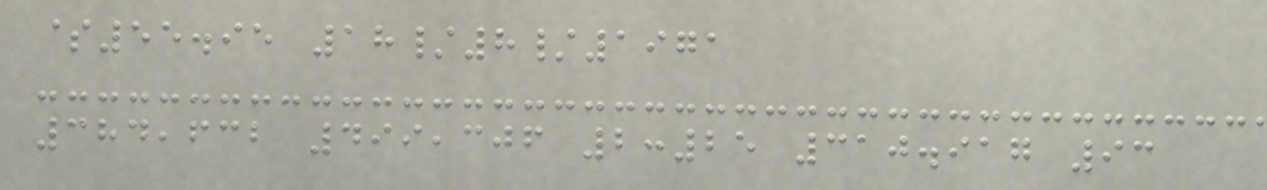$55.95 18/8/1971
384,632 499,306 2:25 310.917 93
